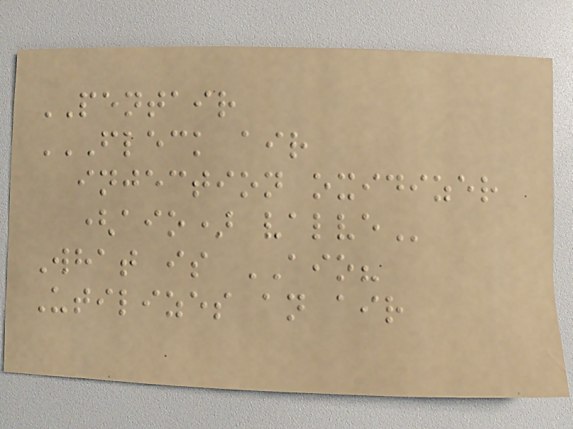PENTAIR
FLECK AIR
INJECTION OXIDIZER
(AIO) VALVE
What is AIO?
Utilizes an air
